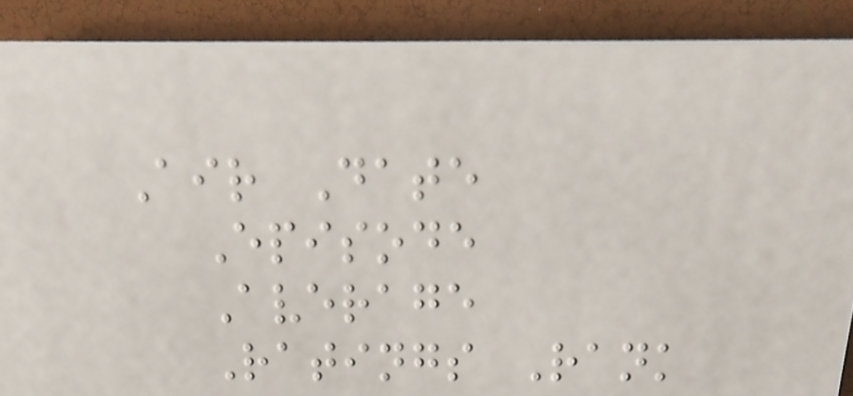Air Date
Episode
Average
Ratings Rank
